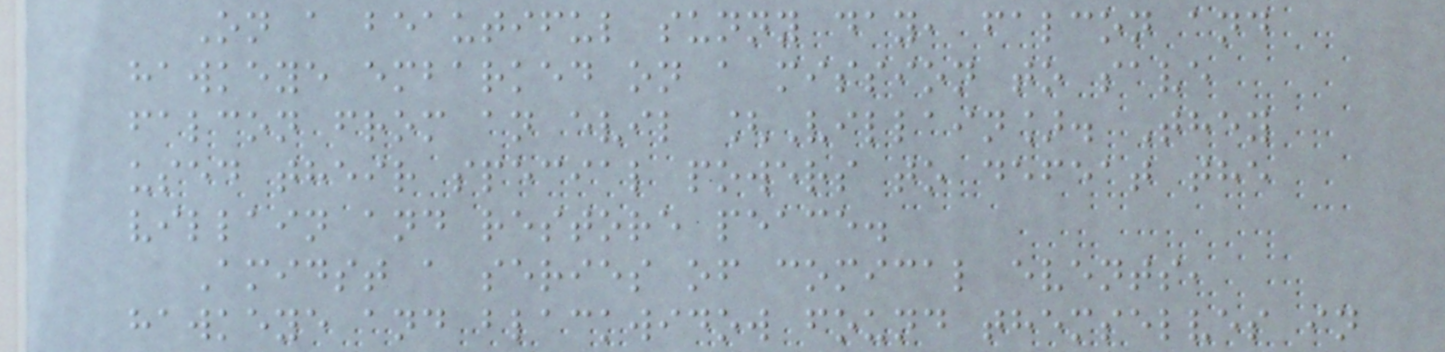On a beautiful sunny day, falcon and
hawkeye embarked on a mission to save
falcon from an evil [Villain]. They
used their special powers to defeat the
villain and restore peace.
Amidst a series of comical events,
hawkeye and blackwidow found themselves in
